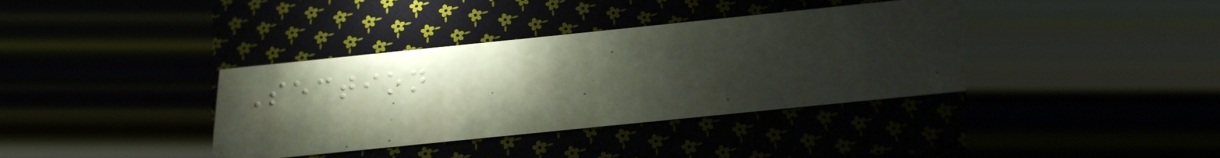Section
